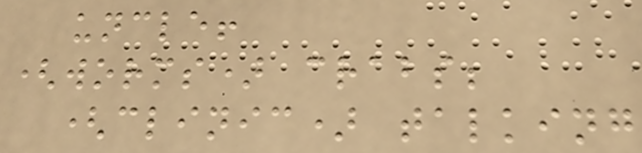uncle!
(worms) crabs;
(clinic) talking
